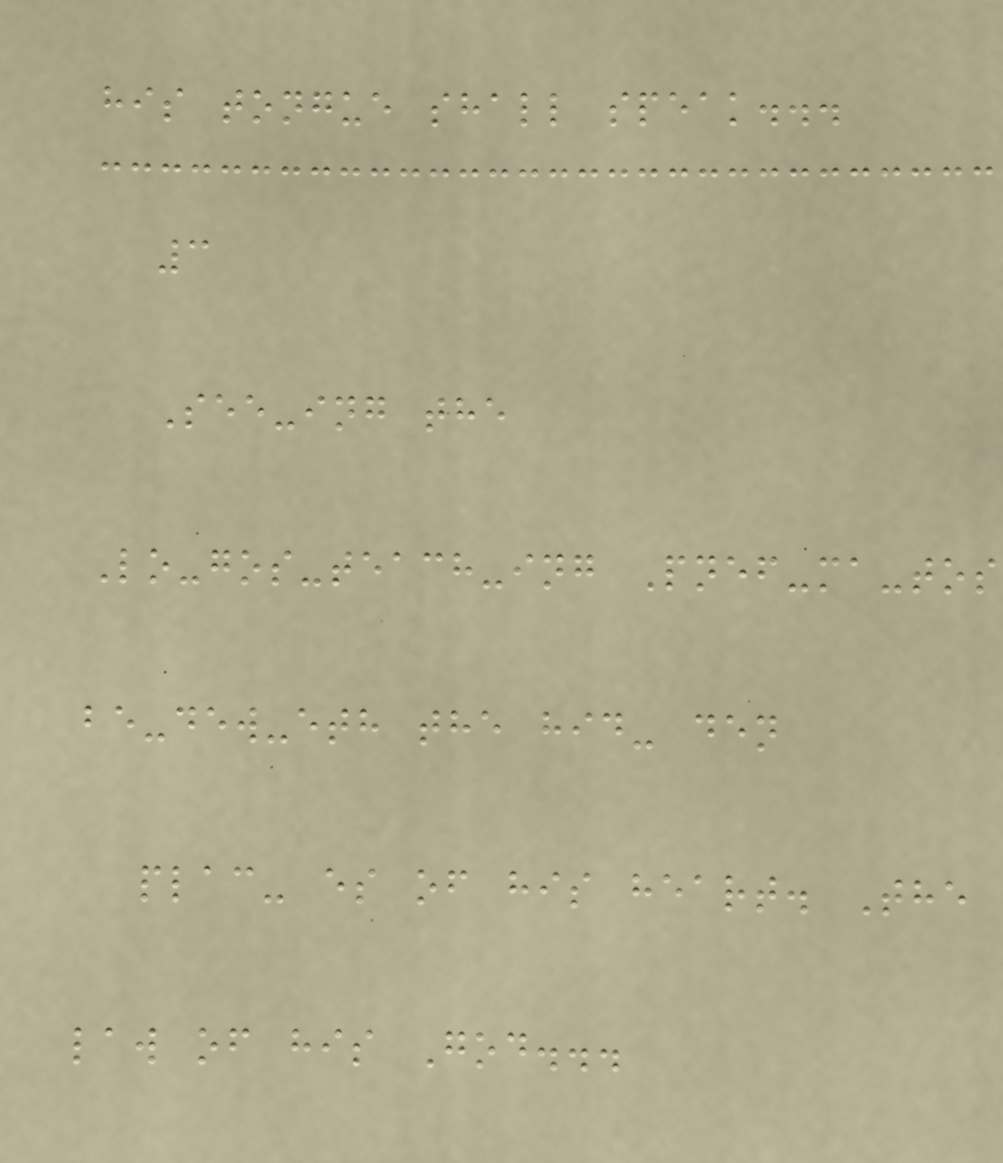his tongue shall speak...
3
See-ing the
Lo-gos-teach-ing Pnef-ma-tos
be-dew-eth the hid- den
plac- es of his heart. The
law of his God...
